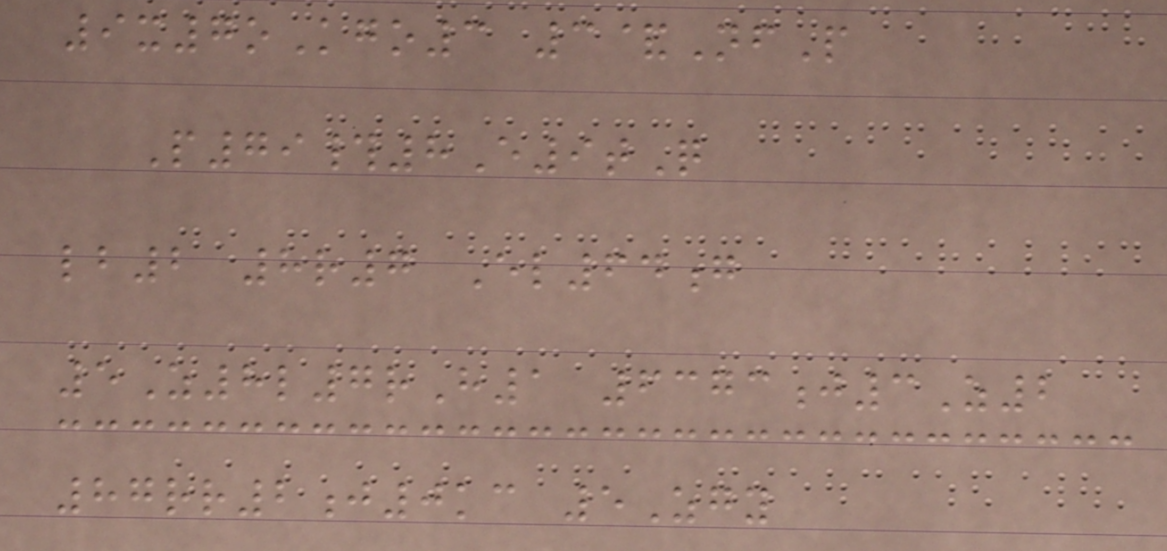9x7oKgo3 3&NfP
P79#8E9tQ
lb2 8r7 El64g
5Z8l7rH1 6373j3Z2
87rr2j0kc 5Zgy
